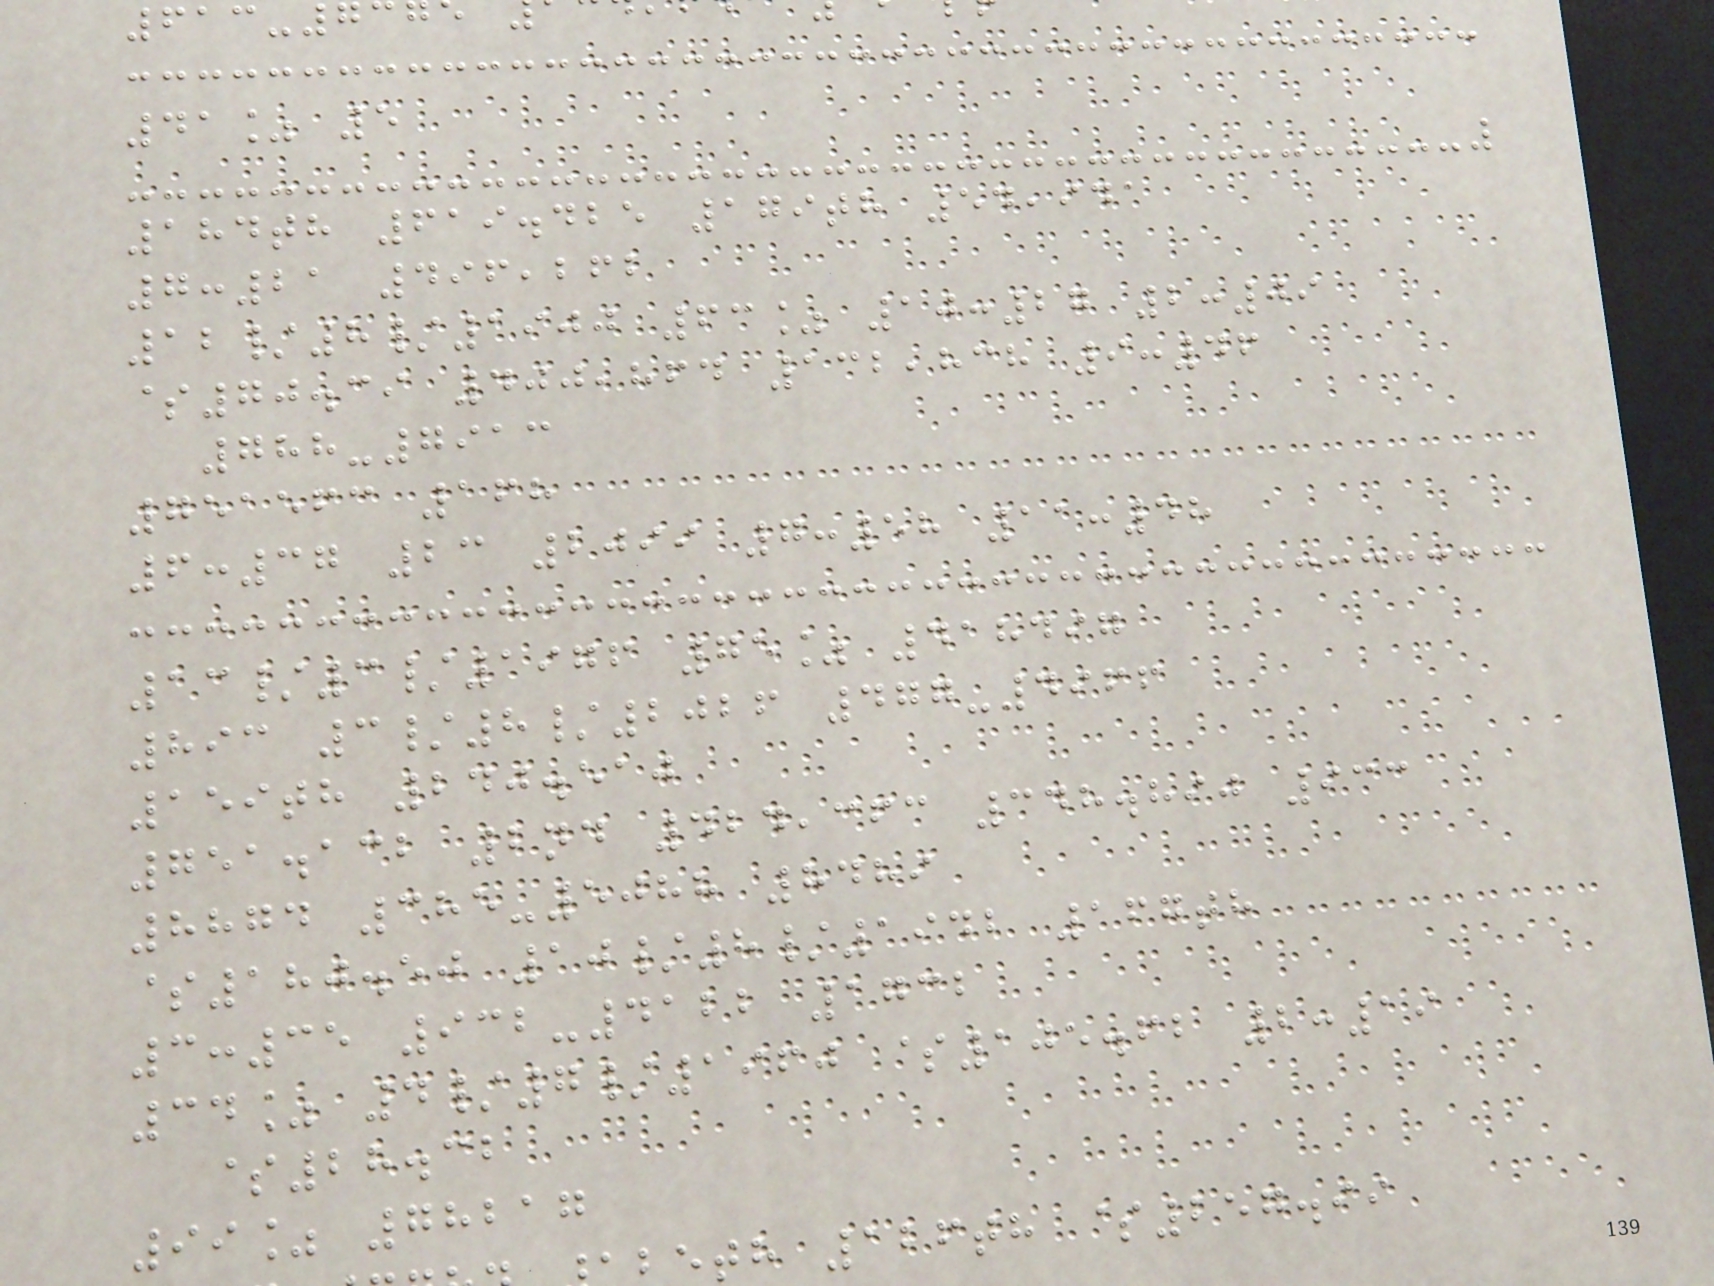613-7
41% 5
184th 619.425 179th 54,941
7:21 496,262
12/8/1900 63% 10:27 2:09
$70.39 400,864 132,838 9:46
788-7913
751563 168
6:37 23 2099 7:58 11:48
13/3/1976 75% 418497
893 3/8/2026 477-4966
159th 240.510
751.132 2nd 424,363 348.890 933
8874 385-5088 8489
$180.50 10/8/1942 167th
3:35 932-4122 1732
34% 4/7/1960 $105.62 2:19
$28.32
99% 78217
eth 126th $257.99
